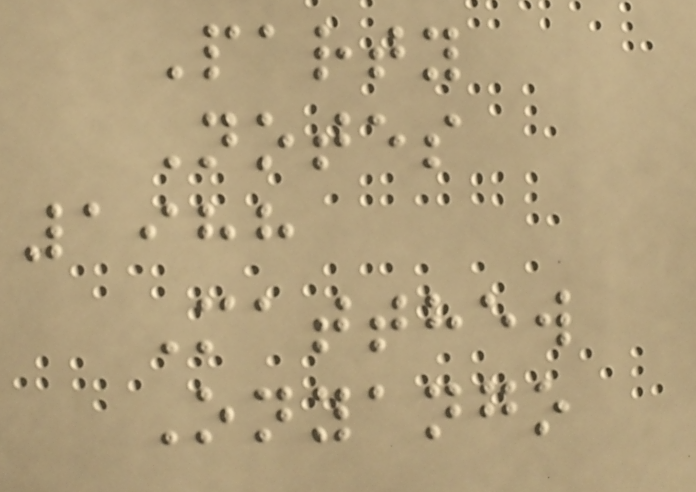Party
Notes
1988
Matthew
Onyango
